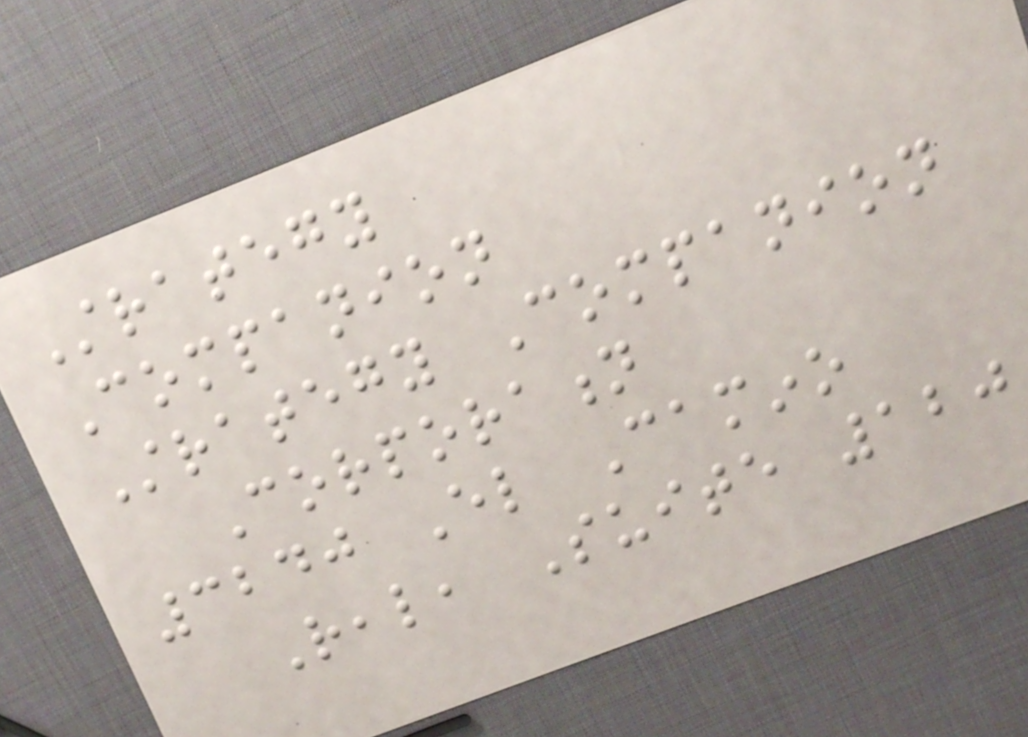Strategy
Companion
Strategy Companion
Corporation
3240 El Camino
Real, Suite 120
